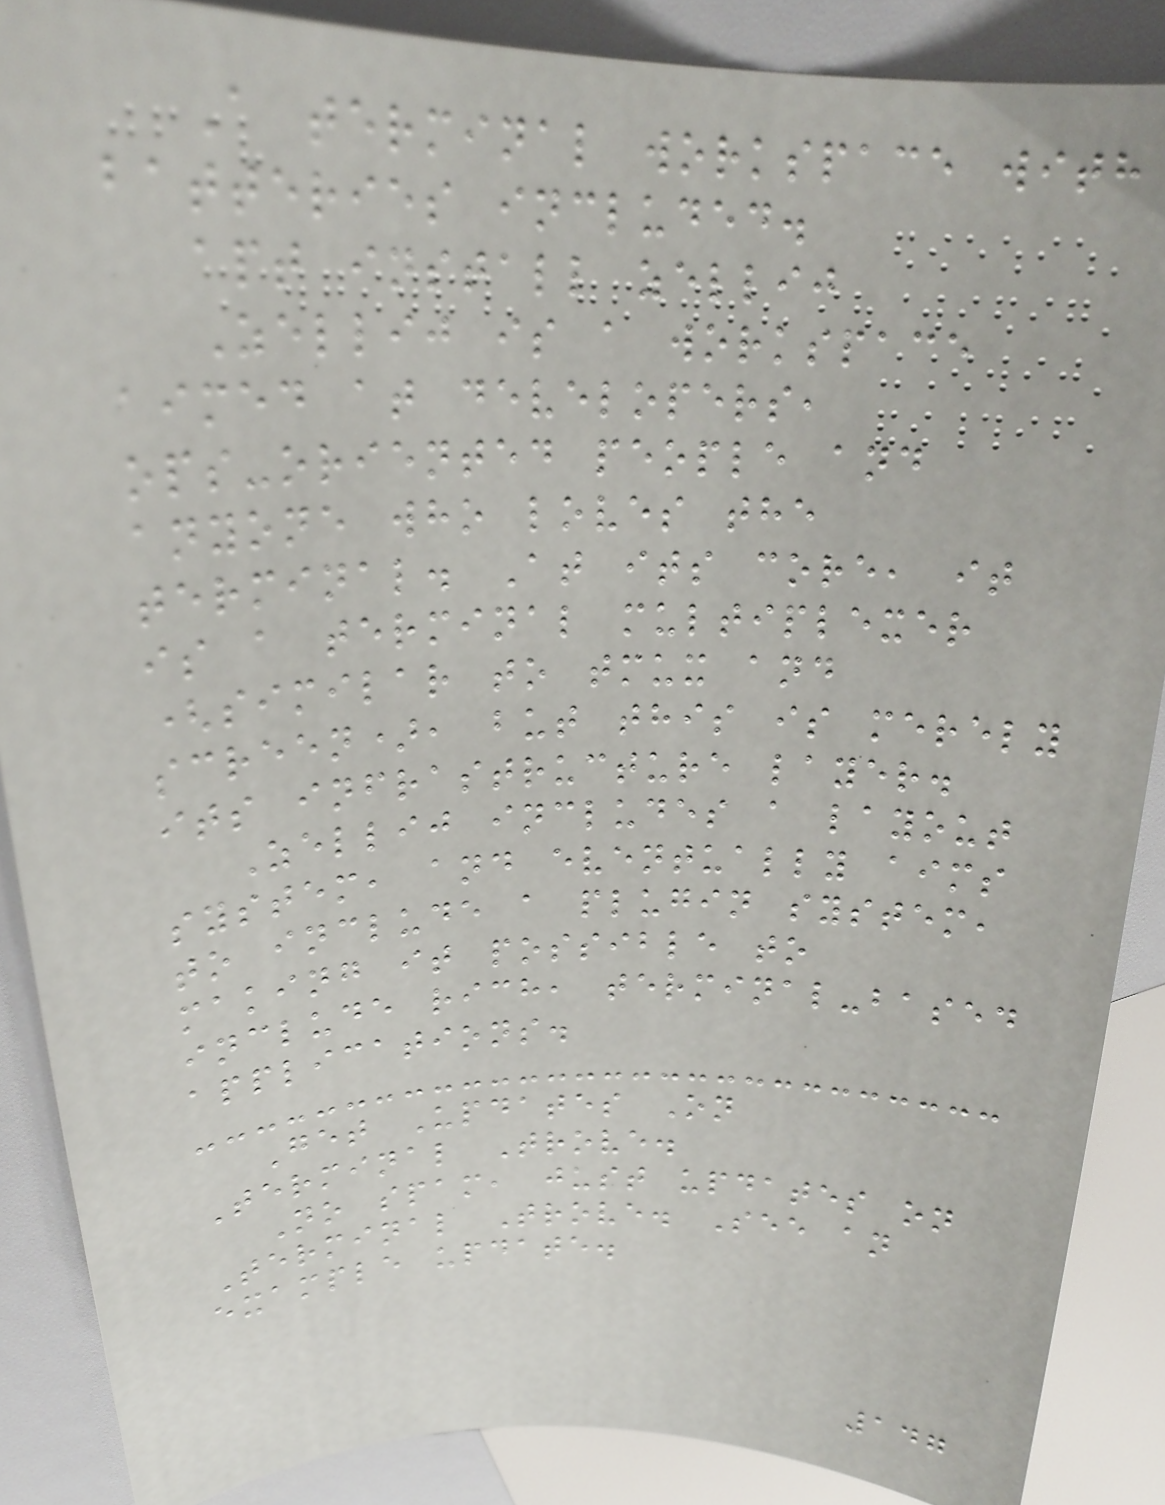A terminal workspace with
batteries included.
apt install zellij
Zellij is a workspace
aimed at developers,
ops-oriented people and
anyone who loves the
terminal. At its core, it
is a terminal multiplexer
(similar to tmux and
screen), but this is merely
its infrastructure layer.
Zellij includes a layout
system, and eventually aims
to include a plugin system,
making it possible to
include rich, terminal-based
applications.
Get Updates On
Terminal Trove.
No spam, just updates on
Terminal Trove. See an
example update.
147
